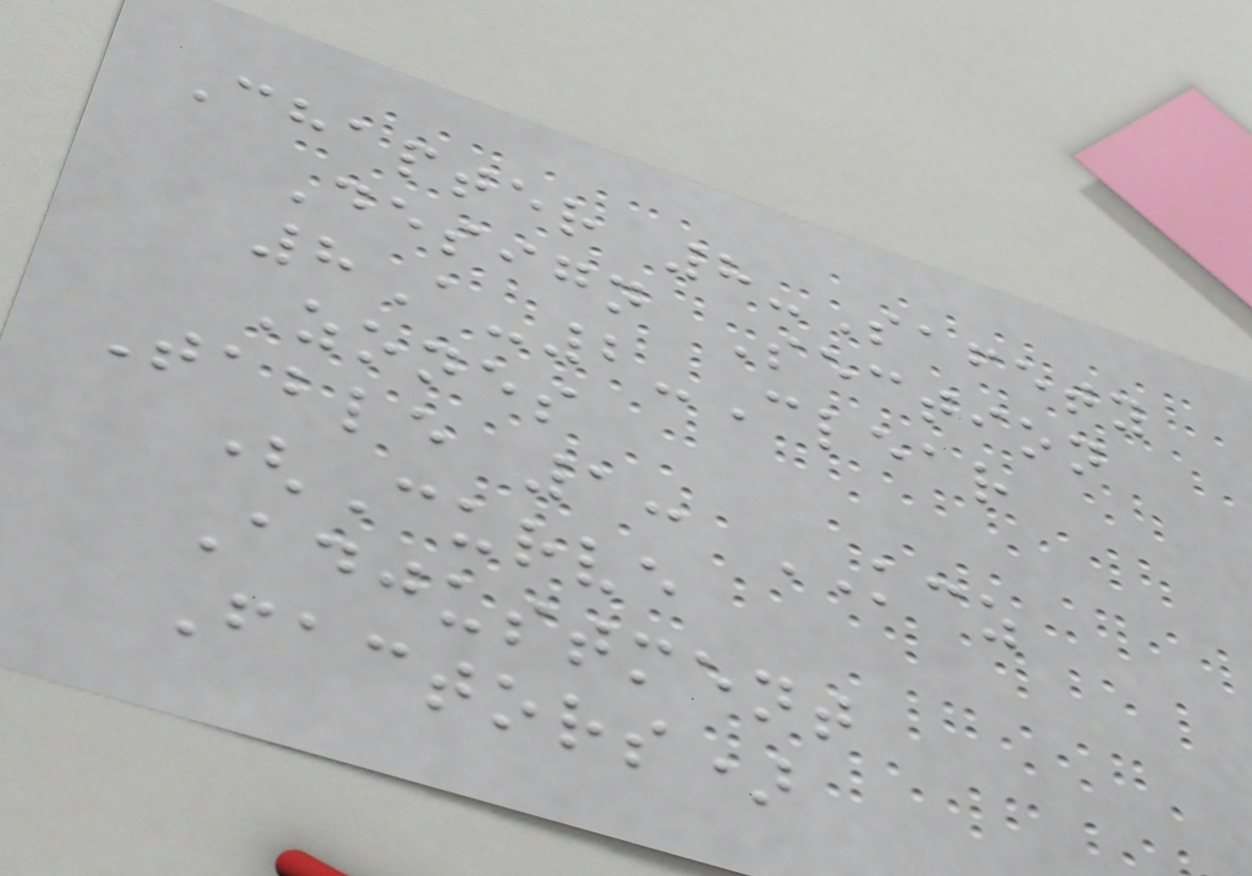Chapter 8-Safety
Design Section
8A-2-Clear
Zones
Table 1: KCZ
(Curve
Adjustment
Factors)
